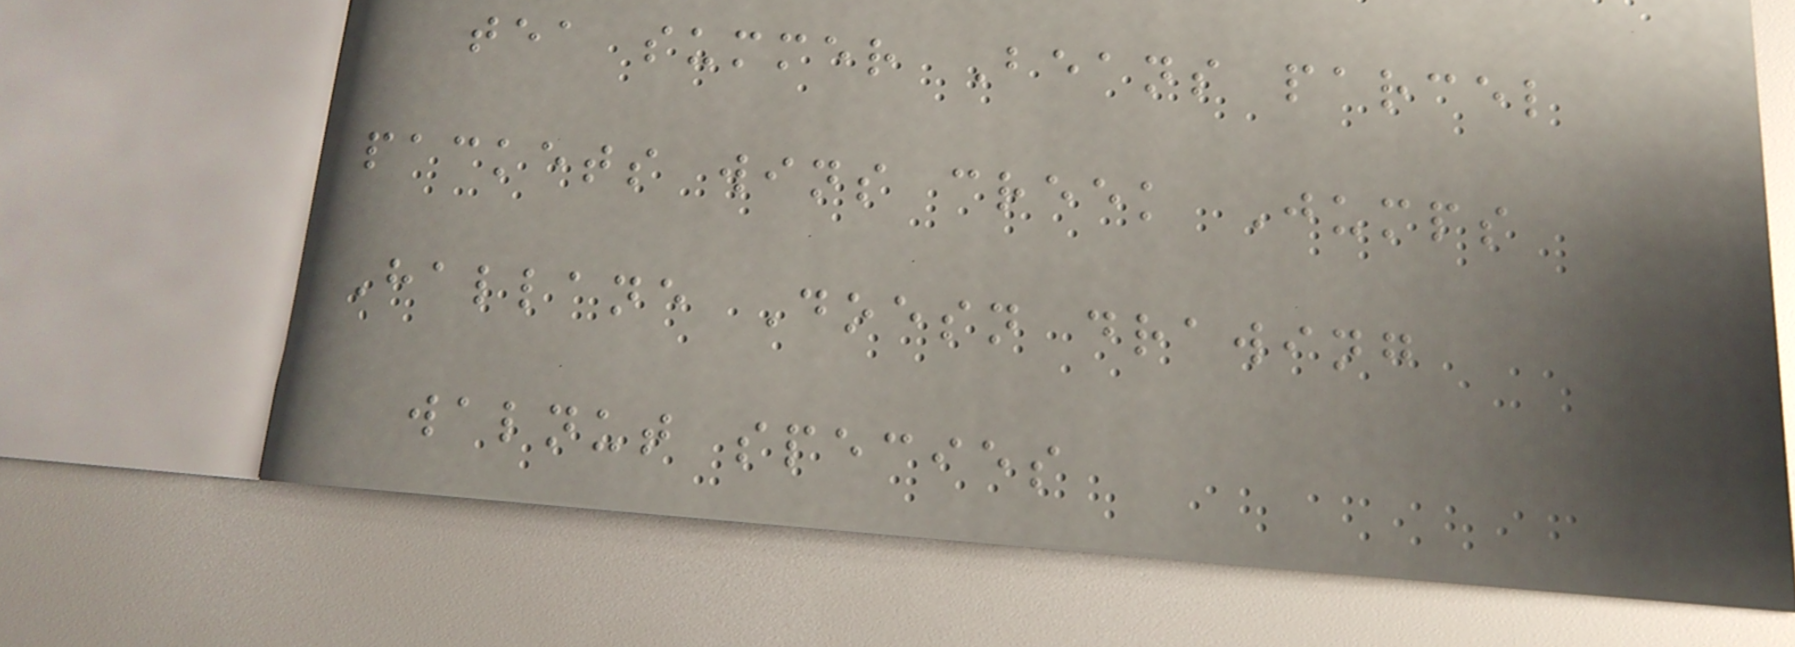tea summer Beans parcel
packets wins creek Jumps
Hallane Doesn drawing
walnut species
